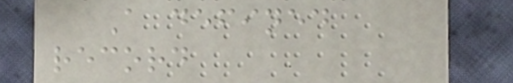A defined
record
